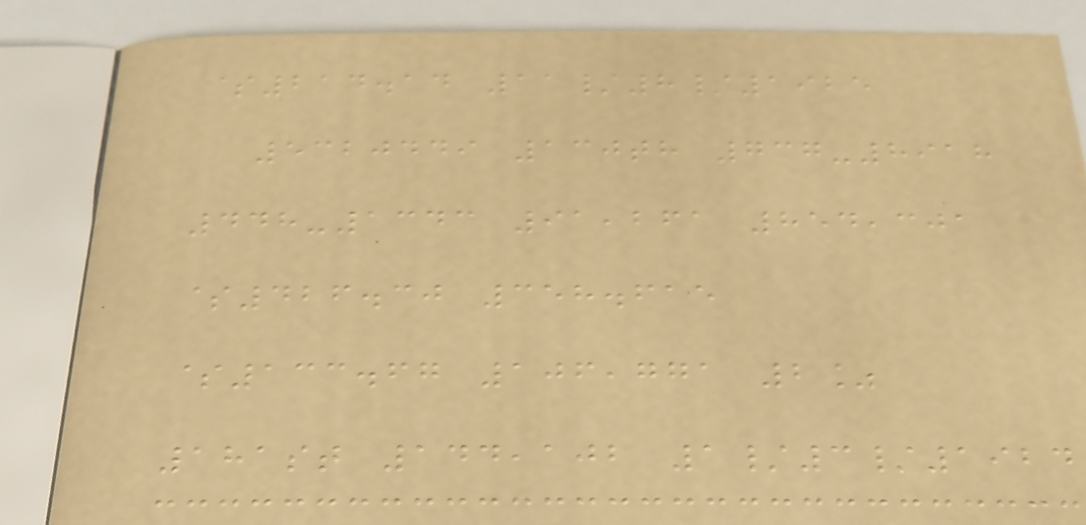$214.14 11/8/1925
5320449 130th 737-8918
448-1343 91,261 854,301
$426.30 358.615
$133.67 106,771 2%
181st 144,102 1/3/1924
